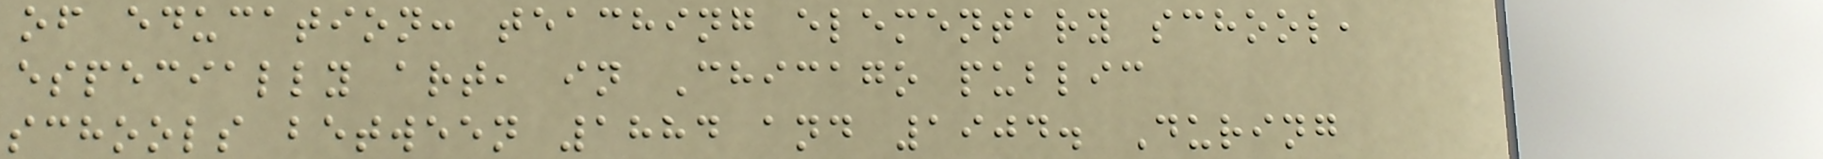of education: teaching elementary school,
especially art, in Chicago public
schools between 1884 and 1904. During
